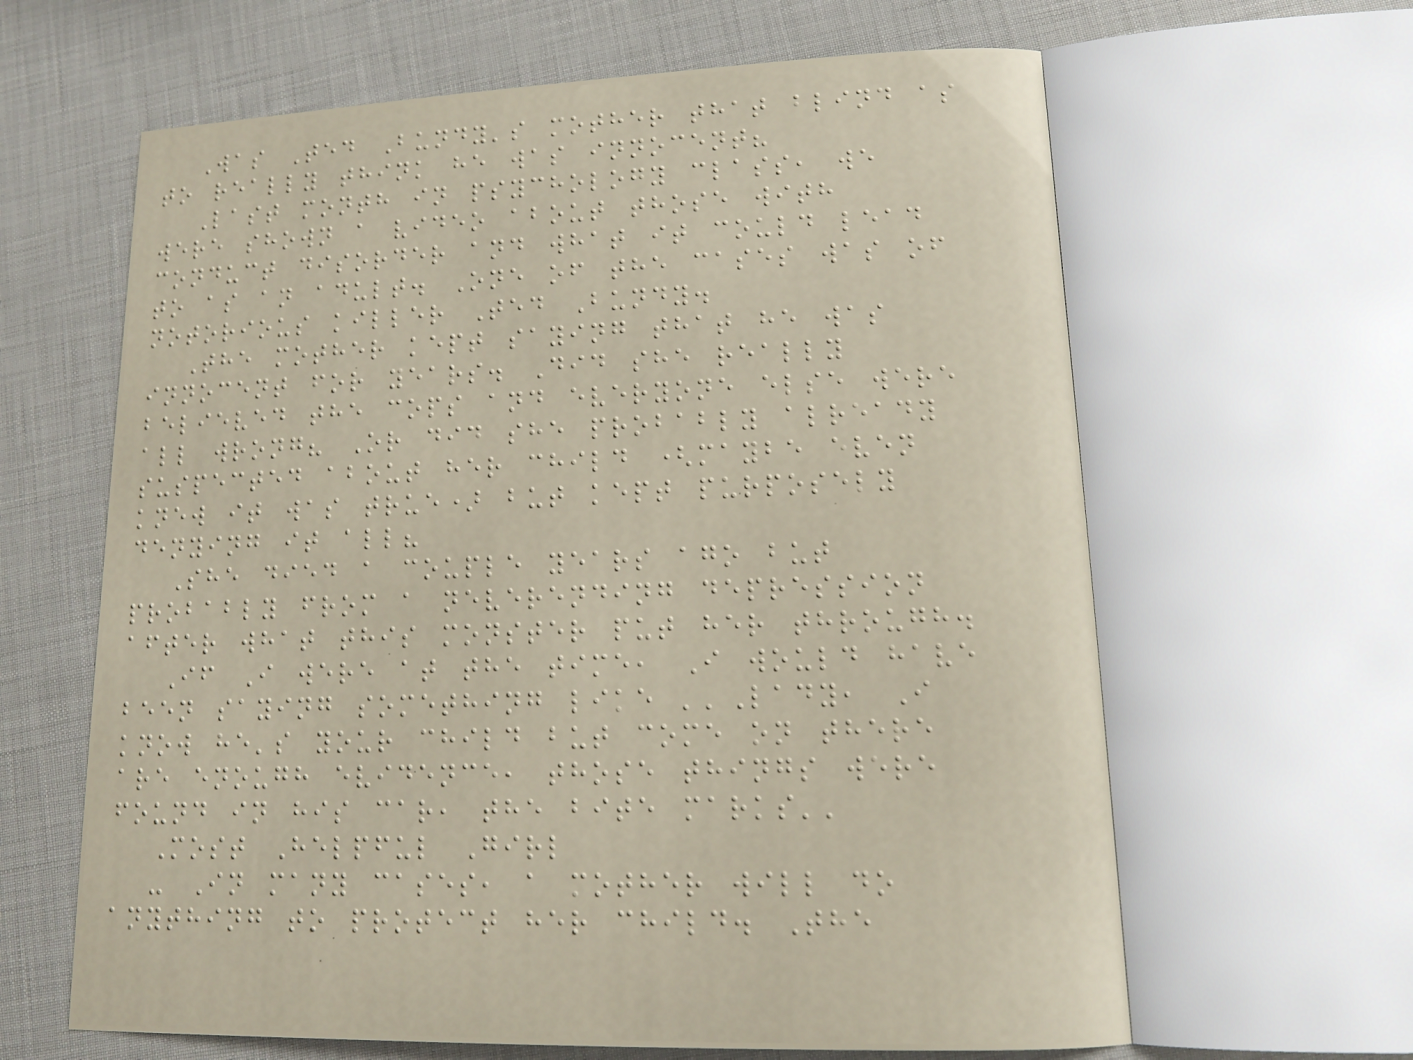Was Ted Bundy's mother that blind as
to really think he was innocent?
Last month in psychology class, we
were shown a video about those with
conduct disorder and what it could lead
to as an adult. One of the cases was of
notorious killer Ted Bundy.
The mother kept saying that he was
innocent for years. Did she really
believed the cops and everyone else were
all wrong? Or did she probably already
suspected about her child (maybe even
knew it was true) but kept purposely
denying it all?
She died a couple years ago but
probably from a neverending depression
after what this monster put her through.
If I were at the time, I would have
been saying something like ''Lady, I
know he's your child but come on there
are enough evidence, those things were
found in his car, the bite marks''
Most Helpful Girl
- In many cases, a mother will do
anything to protect her child. The
